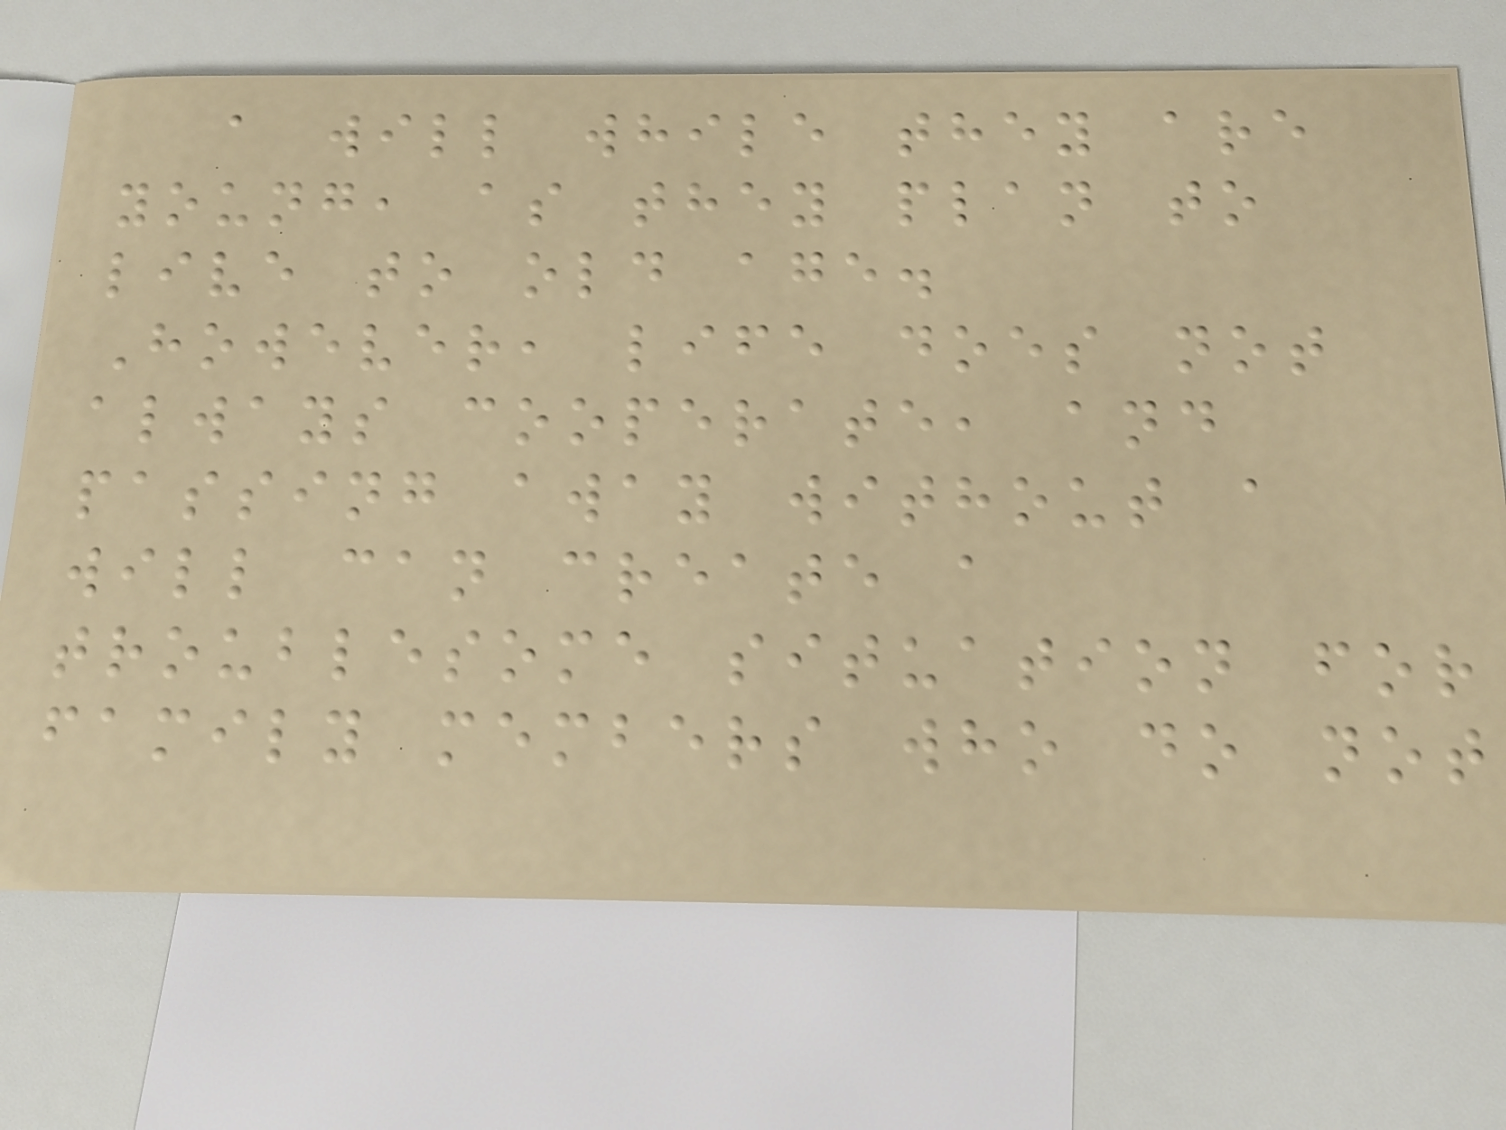a will while they are
young, as they plan to
live to old age.
However, life does not
always cooperate, and
passing away without a
will can create a
troublesome situation for
family members who do not
